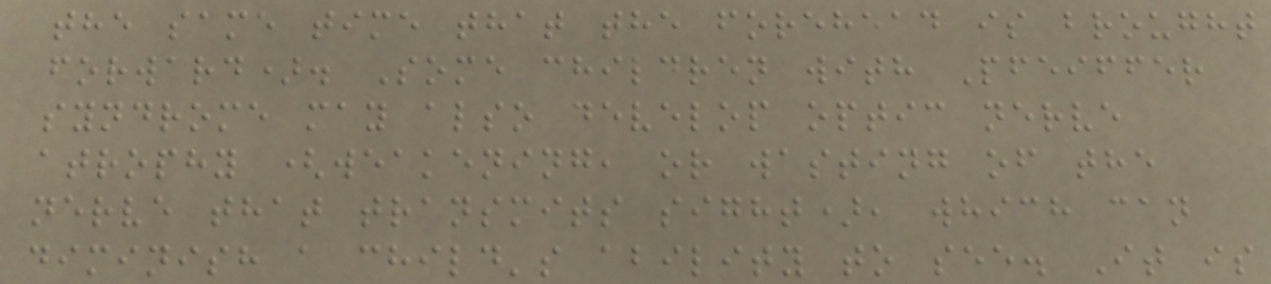the same time that the forehead is brought
forward). Some children with Pfeiffer
syndrome may also develop optic nerve
atrophy (weakening, or wasting of the
nerve that transmits sight), which can
diminish a child's ability to see. It is
